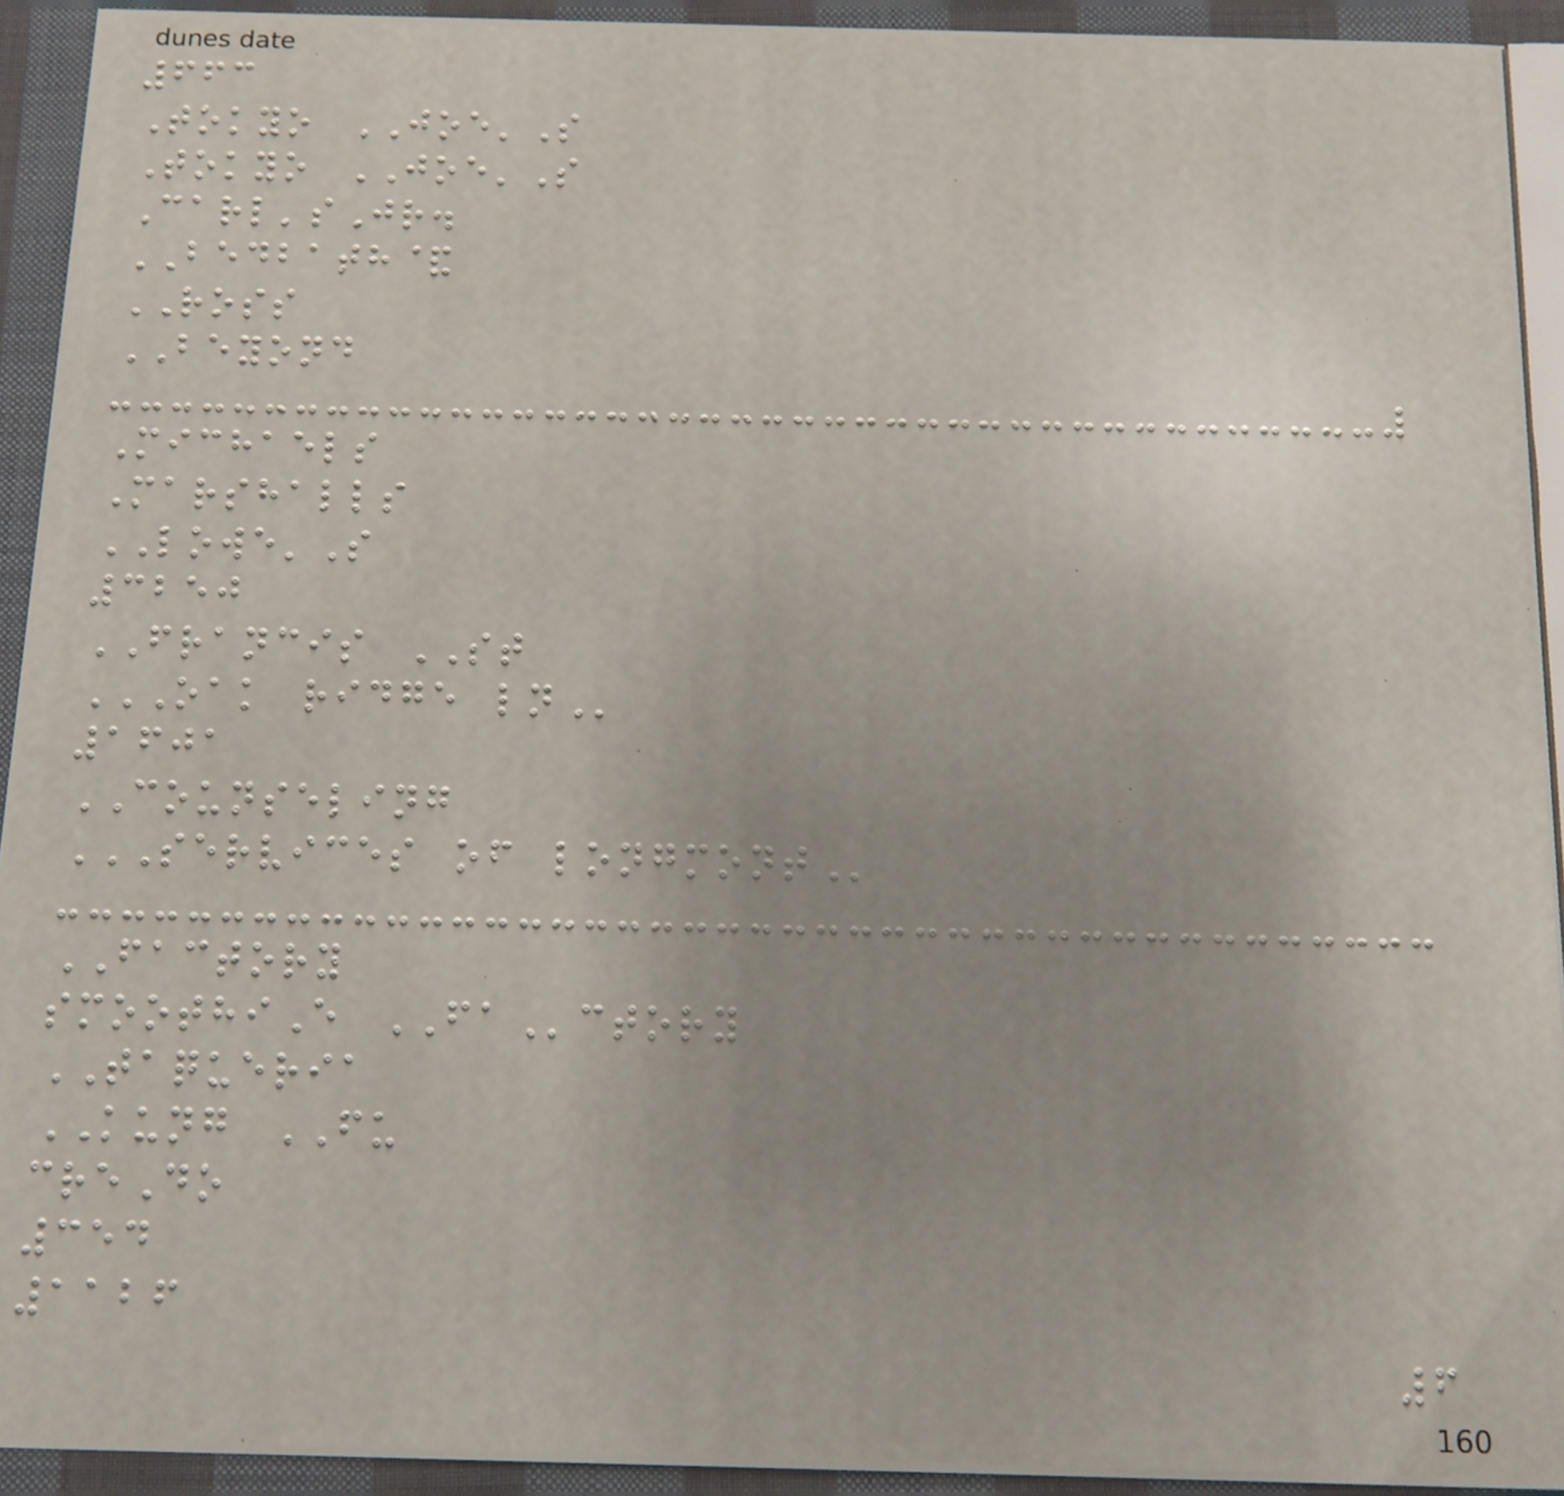663
Tokyo JOE'S
Tokyo JOE'S
Carl'sJr.
BEDBATH&
ROSS
BEYOND
Michaels
Marshalls
LOWE'S
3250
FRANCIS ST
OAK RIDGE LN
1601
COUNSELING
SERVICES OF LONGMONT
FACTORY
smoothiE FActory
TAQUERIA
KUNG FU
creDo
354
1126
6
